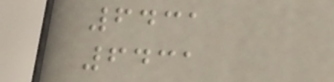6431
6431
